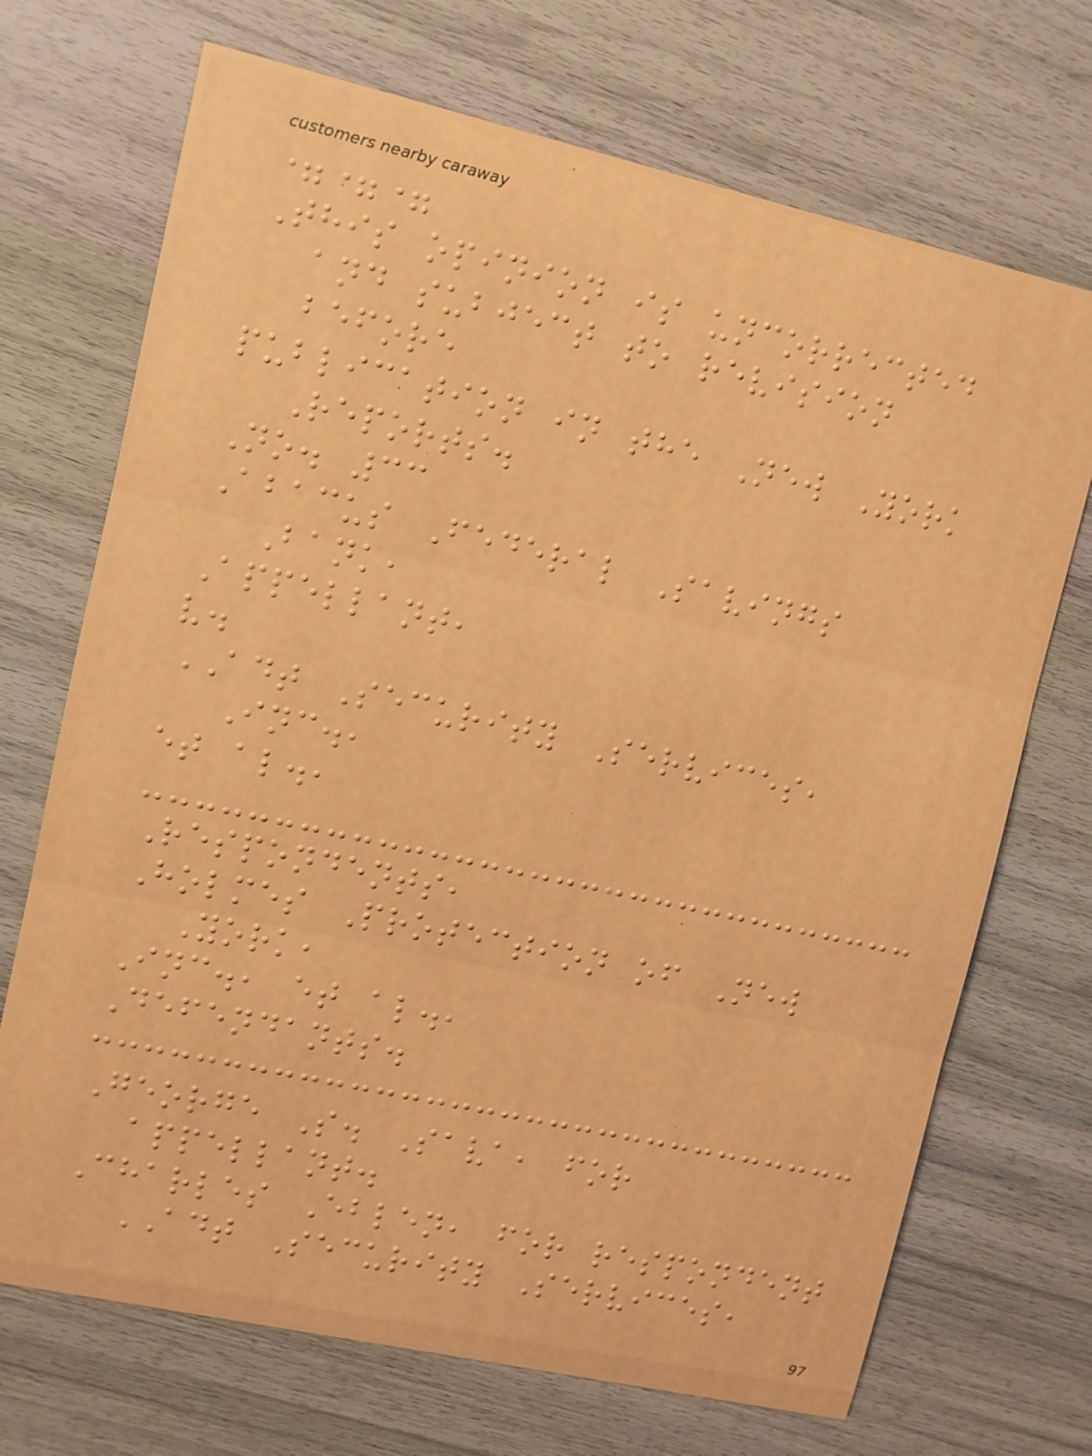===
This opinion is uncorrected
and subject to revision
before
publication in the New York
Reports.
No. 33
Abacus Federal Savings
Bank,
Appellant,
v.
ADT Security Services,
Inc.,
et al.,
Respondents,
Holmes Protection of New
York,
Inc., et al.,
Defendants.
George S. Sava, for
appellant.
Charles Eblen, for respondent
ADT Security Services,
